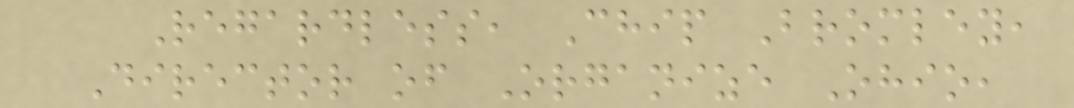Regardless, Chip Bromley,
Director of Organize Ohio,
